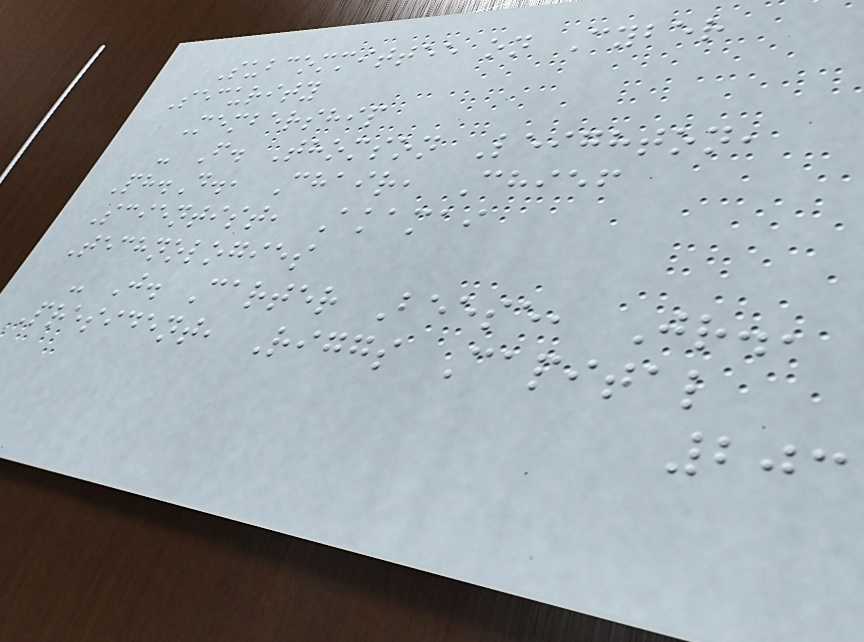Subcommittee on Cyber
Security
Membership
- F. Thomson Leighton,
Ph.D., Chair, Chief
Scientist, Akamai
Technologies
- J. Carter Beese, Jr.,
President, Riggs Capital
203
